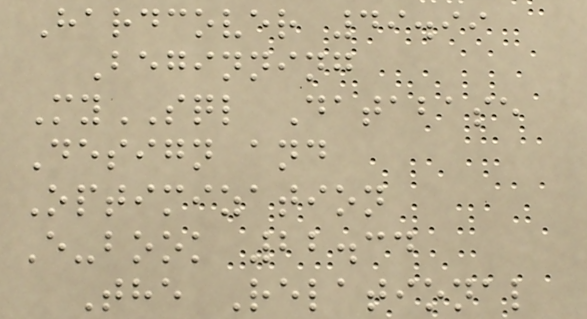Hardcover 49.99
Beginning
MySQL Database
Design and
Optimization
E-book 22.34
The Relational
